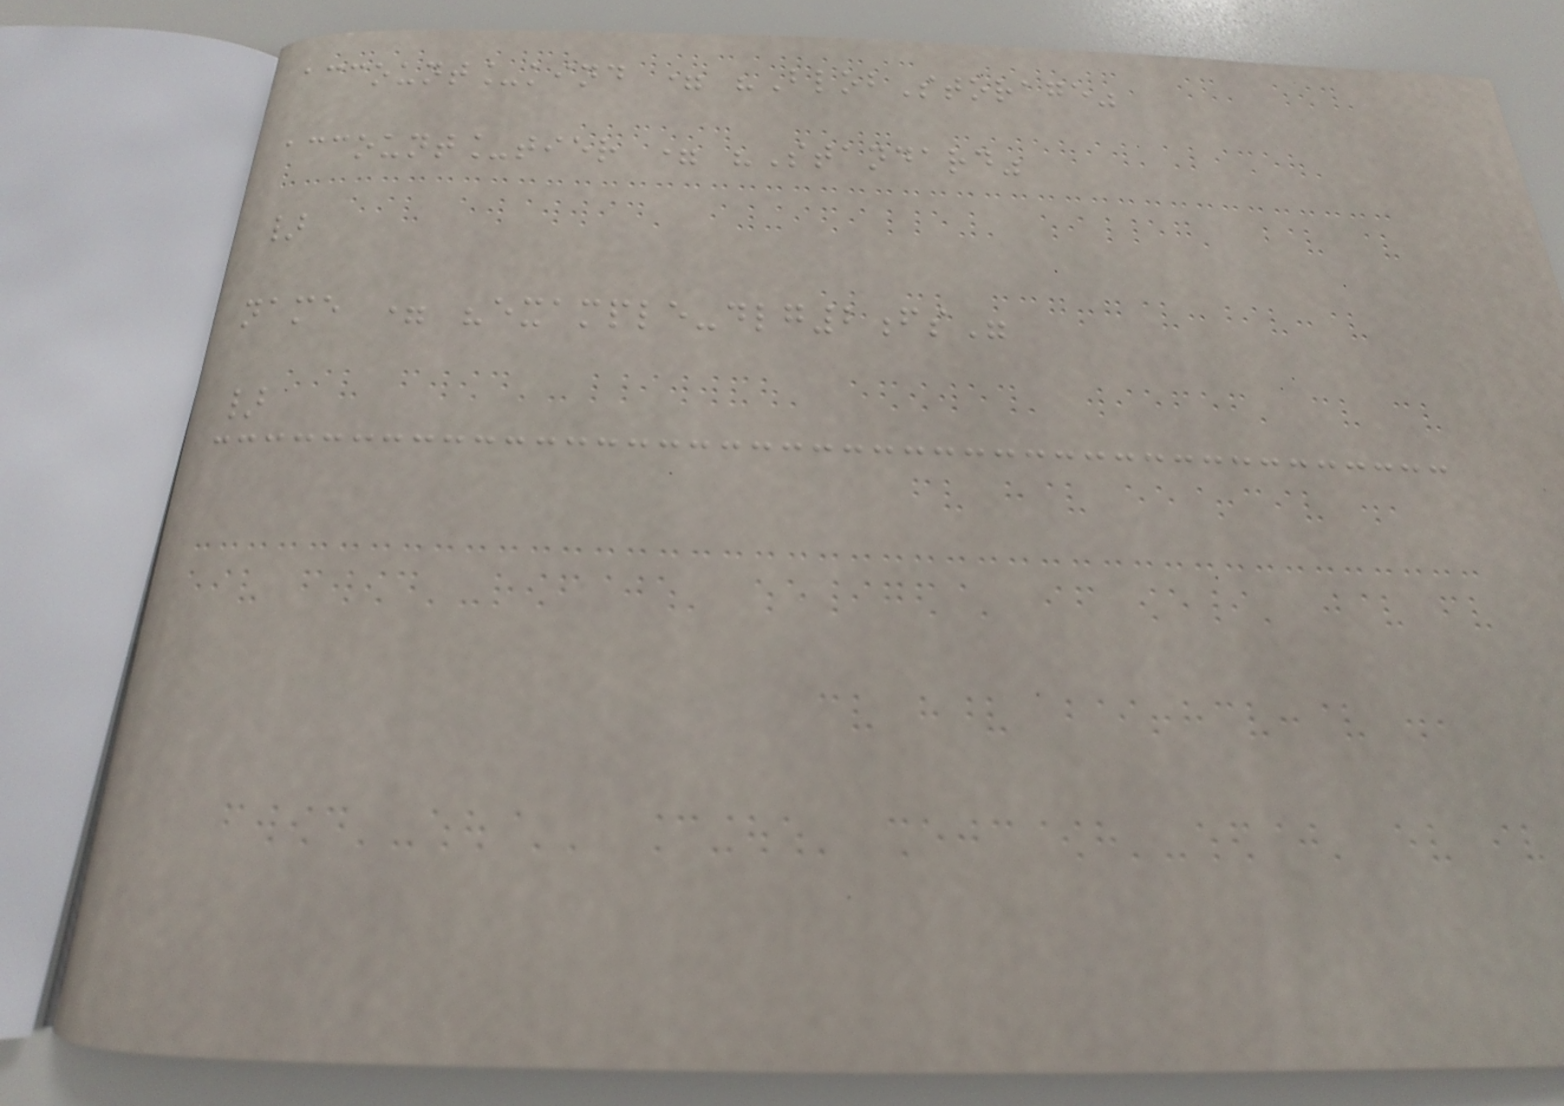account_kind = "BlobStorage"
account_tier = "Standard"
}
name = "example-dlg2fs"
}
